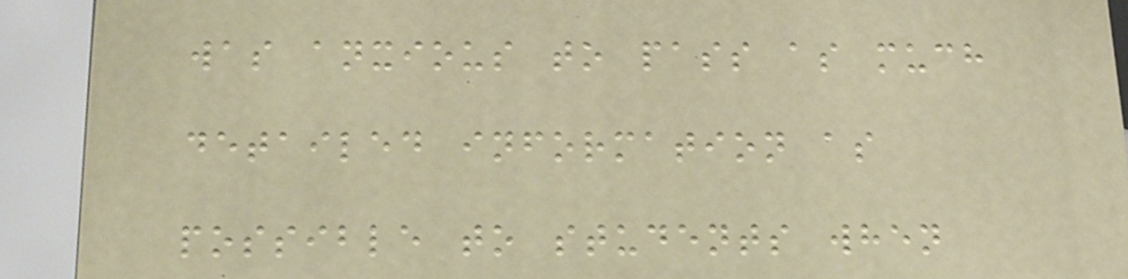was anxious to pass as much
detailed information as
possible to students when
